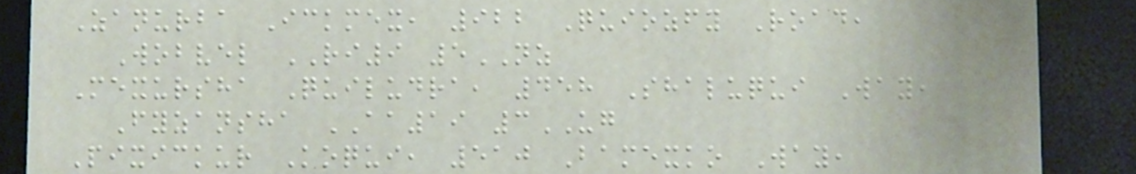Zanurba Ickmex, 922 Quiozfy Road,
Wobvel RI9 5NZ
Mexursha Quiludra, 458 Shaluqui Way,
Fyzansha AA19 3UG
Pixickur Koqui, 510 Bamexko Way,
